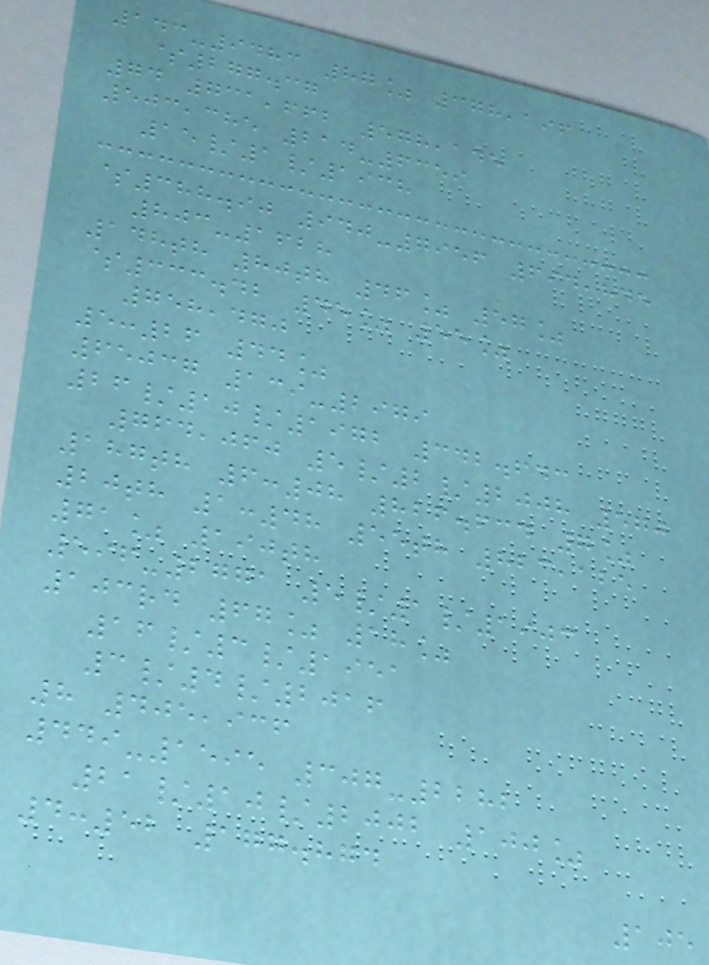143-9483 87% 378,196
$277.37
74 731,662 578,145
503,385 214-6359
15/1/1938
$388.90 940-7956 694,845
803-1628
148th 80th 46% 57%
$333.42 45% 55%
758,470
5:26 44%
65037 139-2979
26/10/1972 342.643
764,060 5/2/2008 570
187th 6:08 826.634 7%
20th 1:48 55th 823,125
71% 190th
596-2771 5/1/1903
103rd 67% 18%
16/3/1951
3/4/2016
8 405,936
449-1595 307-2282
21/10/2002 100%
4:52 177.874
105
